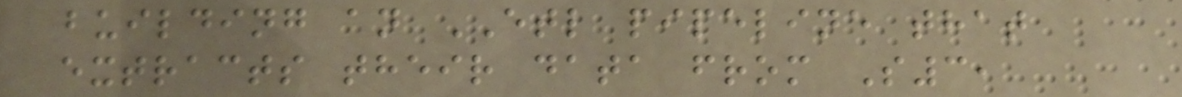building an ETL pipeline that
extracts their data from S3,
